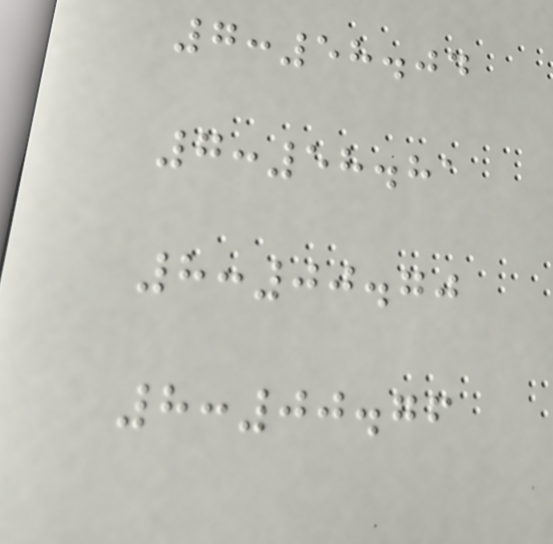7:58.04
7:58.81
8:00.70
8:00.76
